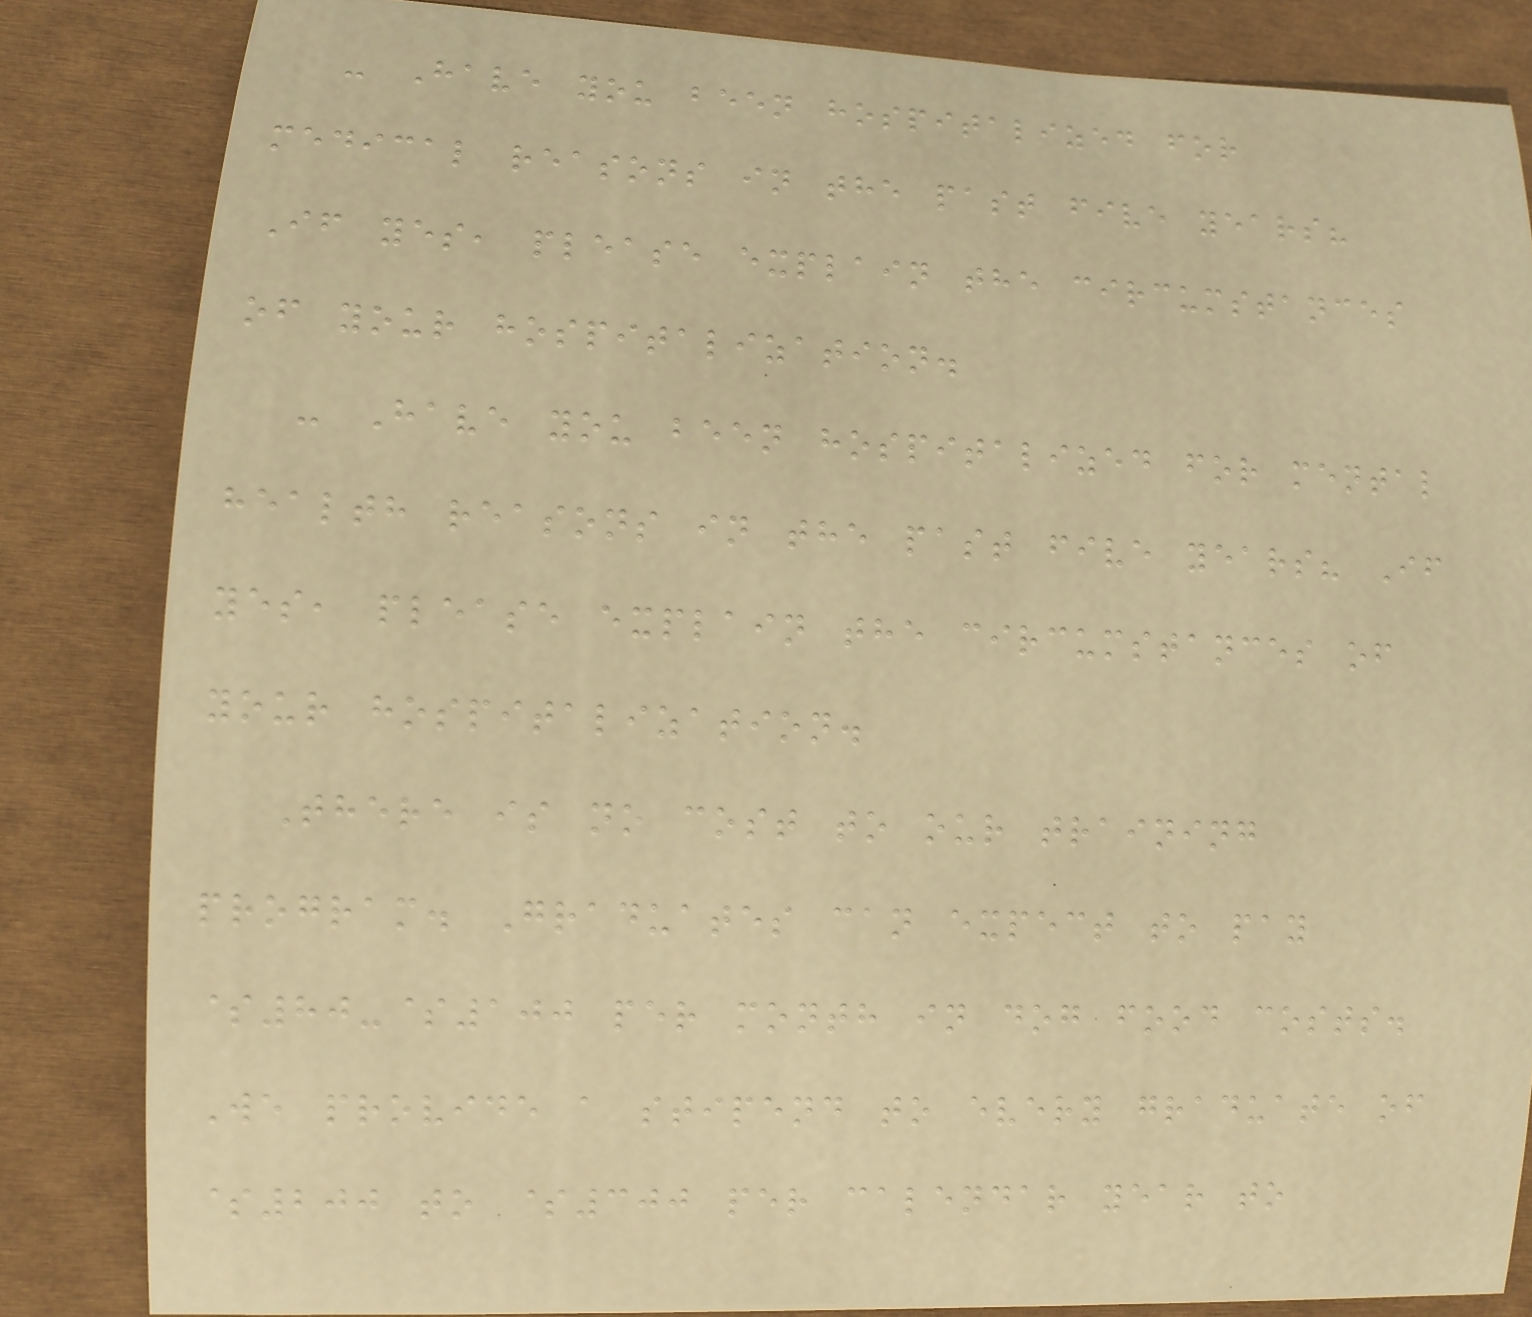- Have you been hospitalized for
medical reasons in the past five years?
If yes, please explain the circumstances
of your hospitalization.
- Have you been hospitalized for mental
health reasons in the past five years? If
yes, please explain the circumstances of
your hospitalization.
There is no cost to our training
program. Graduates can expect to pay
$80-$100 per month in dog food costs.
We provide a stipend to every graduate of
$200 to $300 per calendar year to
